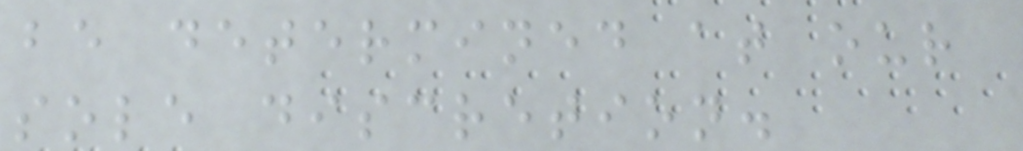be determined at our
sole discretion.
